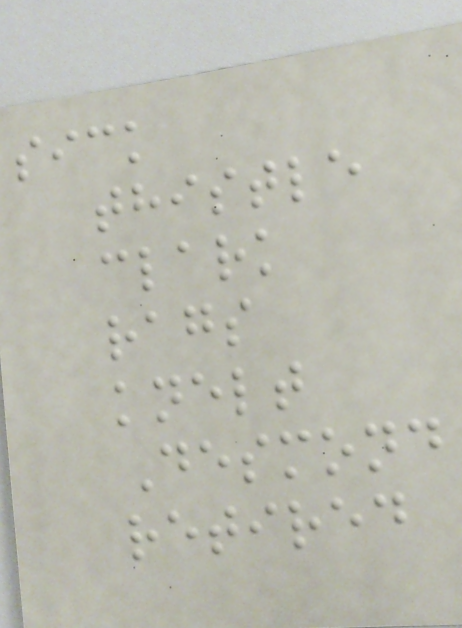sick
thistle
clark
rags
knelt
Desmond
retired
